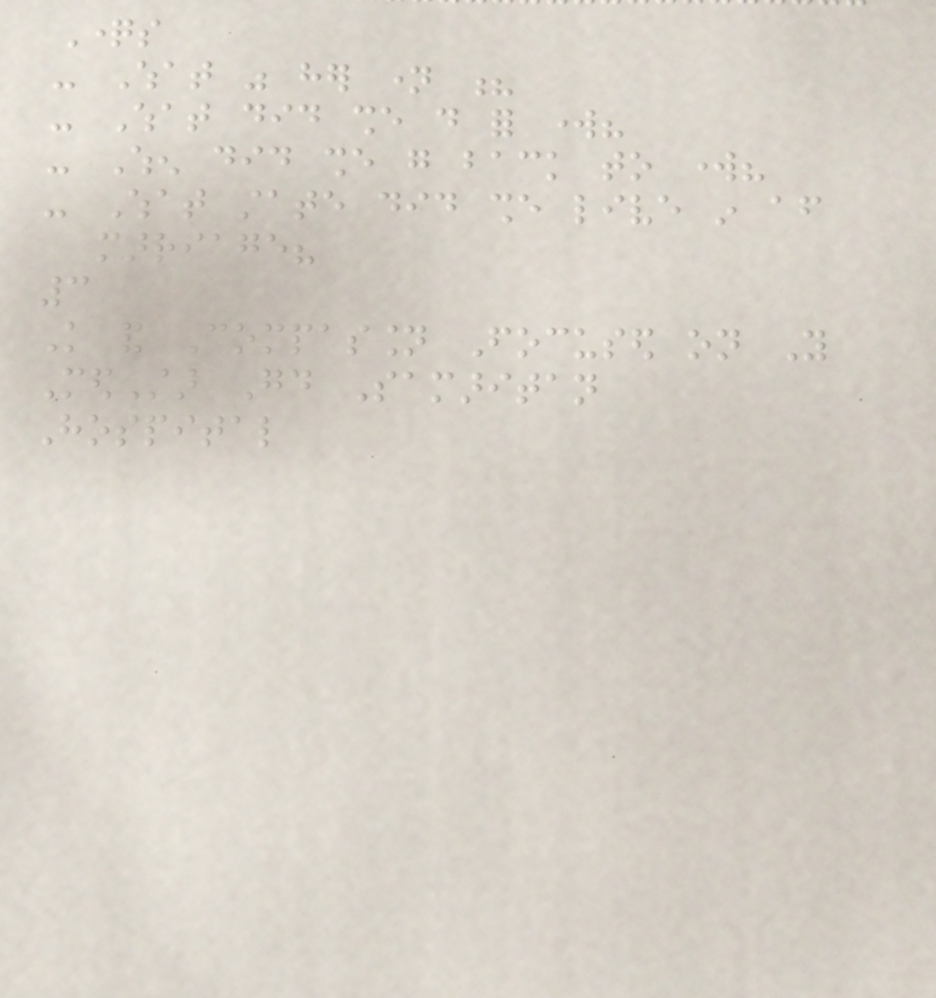Questions
- What was her name ?
- What did she do for work?
- When did she go back to work?
- What state did she live in after
marriage?
3
Knowledge and Compassion Focused on You
MedStar Good Samaritan
Hospital
